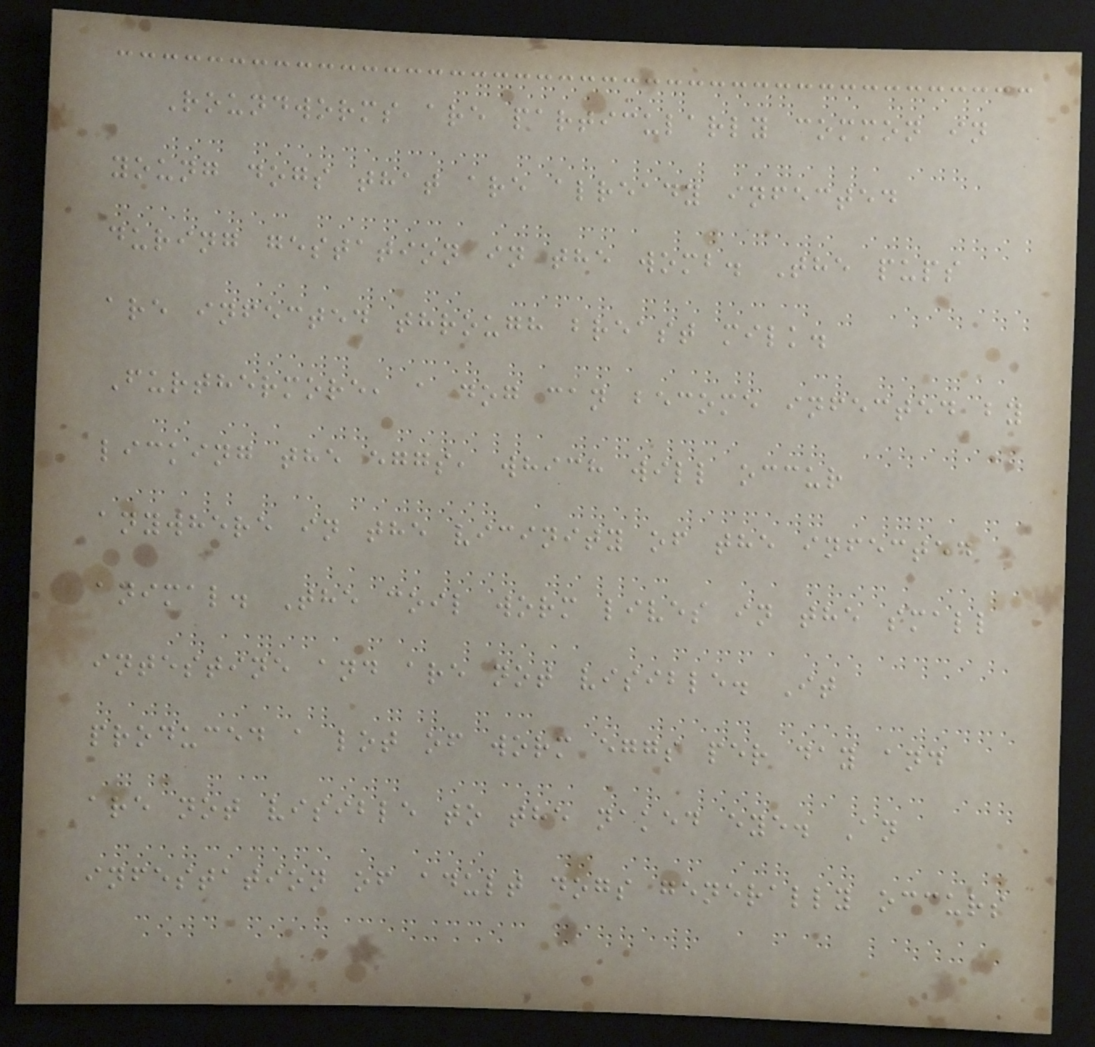Roundworms are particularly common in
young dogs that are already infected
during gestation in the womb. The pups
are infected through breast milk.
Furthermore, a dog can become infected by
licking the eggs, which will occur
anywhere in the vicinity of the infected
animal. The coil worm lives in the small
intestine and are not visible. It
produced a lot of worm eggs per day and
are not visible to the naked eye. An
infestation of adult dogs generally occurs
